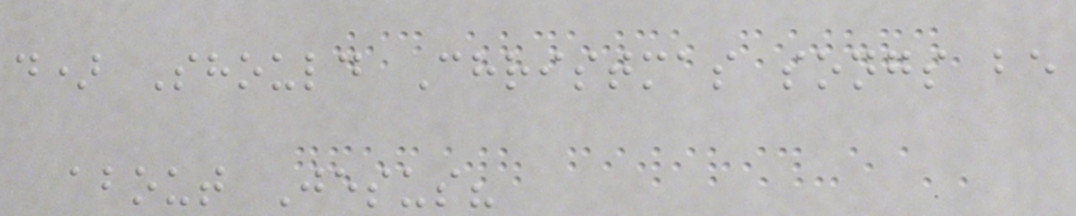d) Should Christmas songs be
about Jesus?
